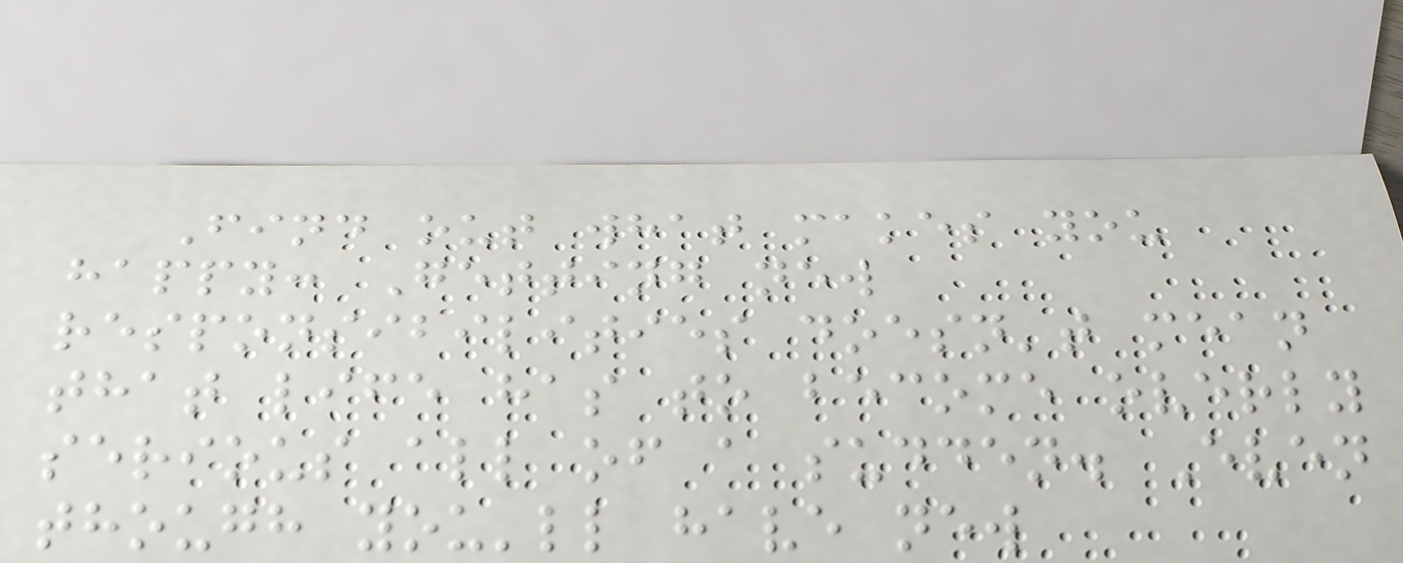Find out what makes you
happy: Getting new
responsibilities doesn't mean
that life has to become overly
serious all of a sudden. Even
though you'll have new
